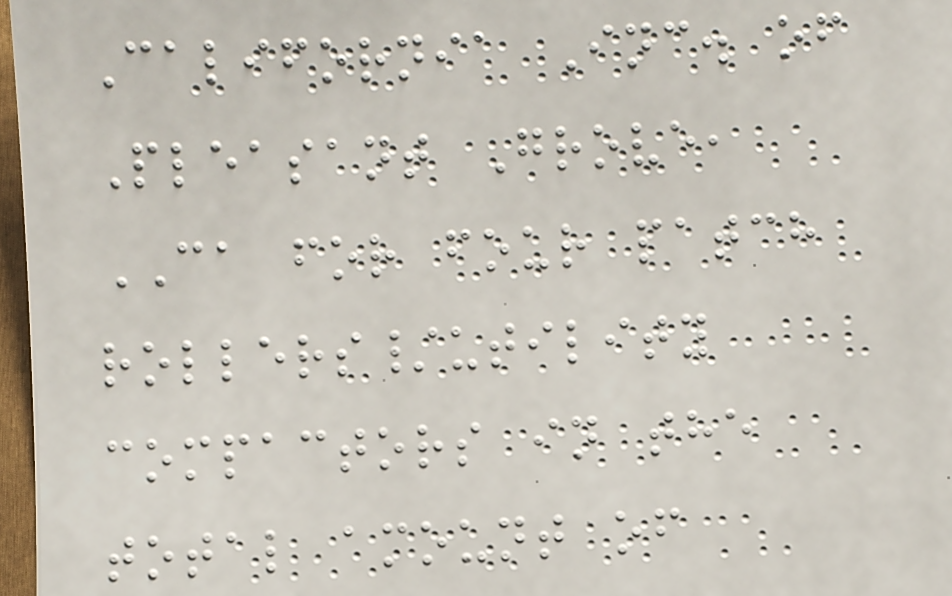California Inc. of
Pleasant Grove,
CA for four patch
rollers/utility
compactors in the
total amount of
